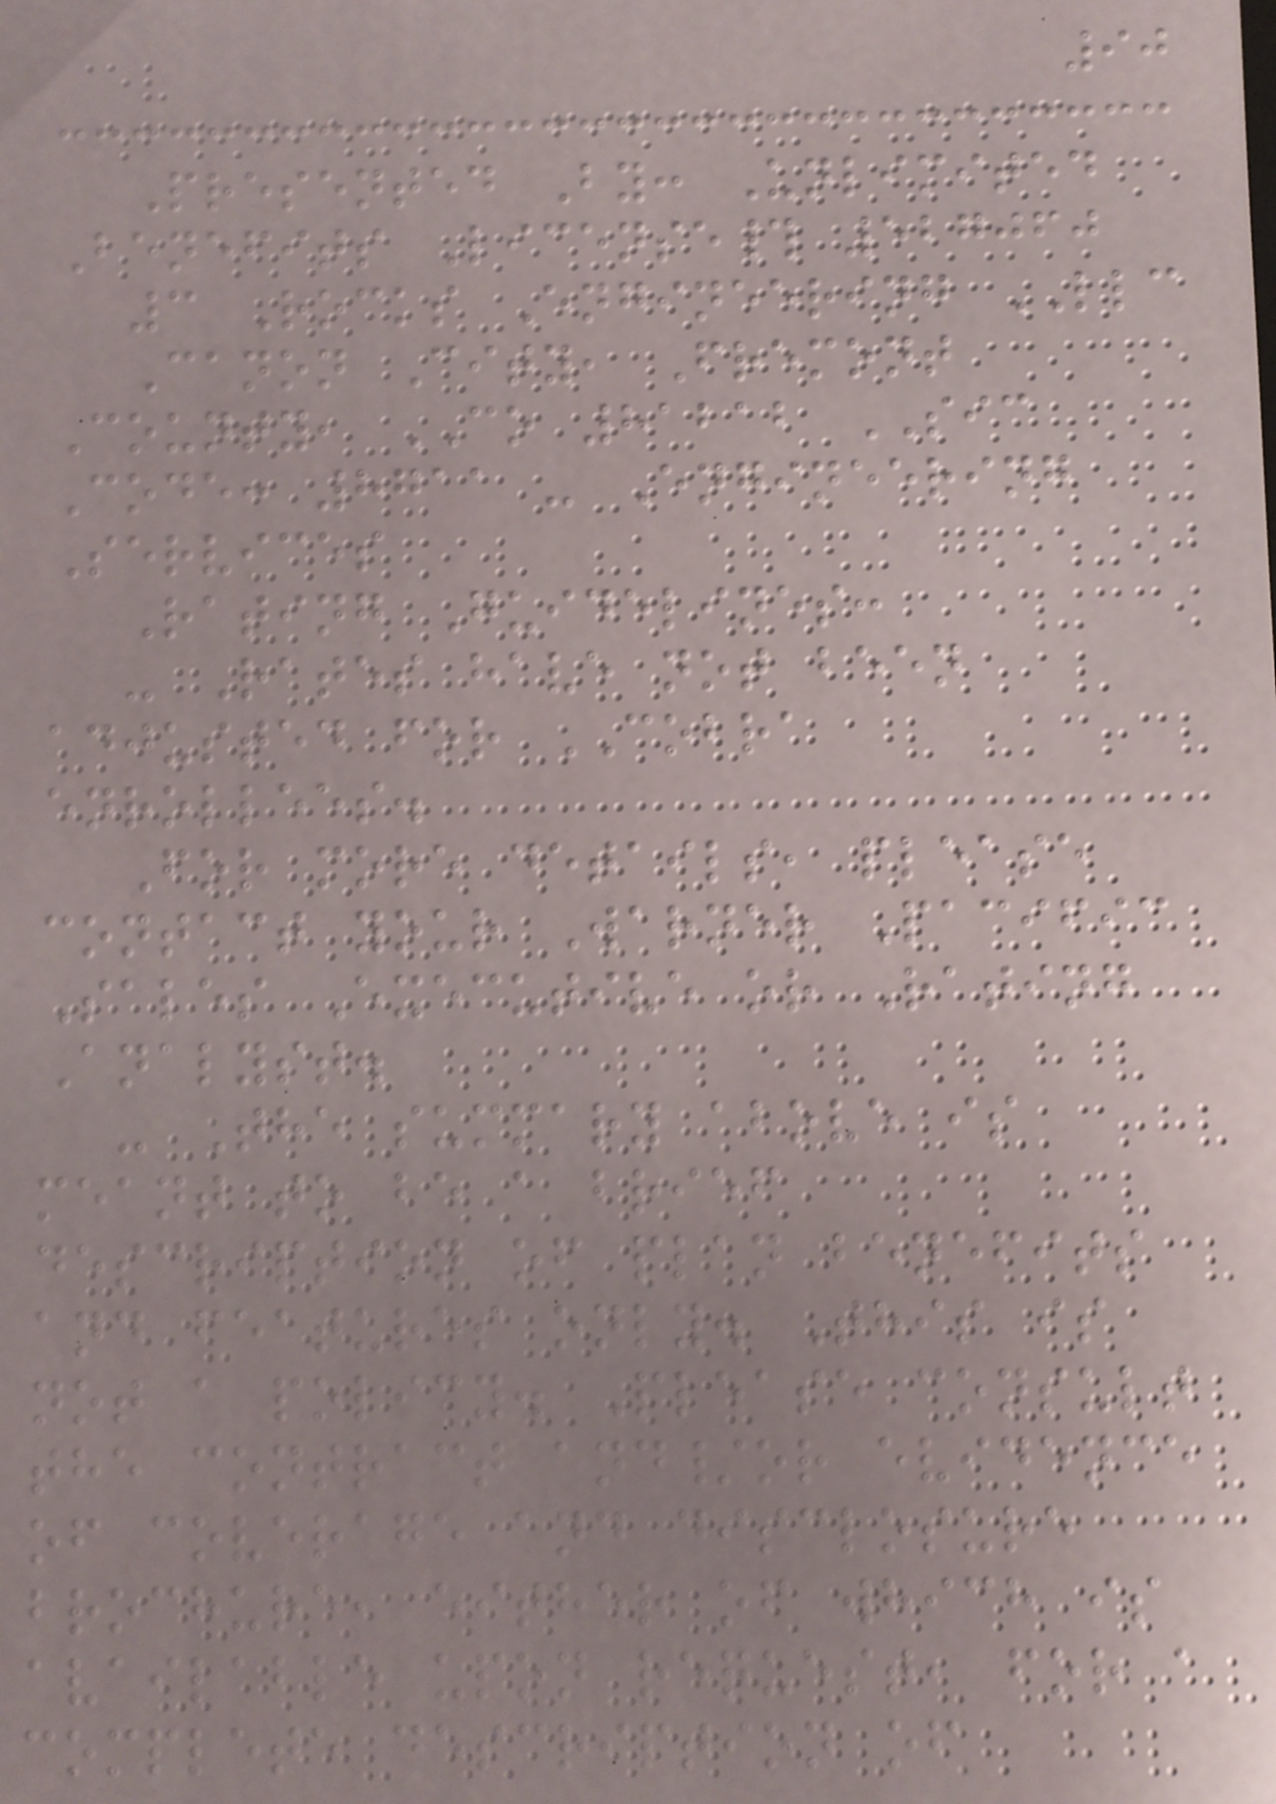90
Presented By: Unlimited
Benefits License# 527060
3 Rocks Engineering LLC
Canon City, Fremont
County, CO 81212 SIC
Code: 8711 - Engineering
Services
Rating Guidelines:
- Rates have not been
adjusted for COBRA
enrollees.
For more details, please
contact your Warner Pacific
Sales Executive or Rating
Analyst.
- The summary above is
meant to be a brief
description of plan benefits
and features only. This is
not a policy. Please consult
the contract and/or evidence
of coverage and disclosure
brochure, either of which is
available upon request, for a
complete description of
